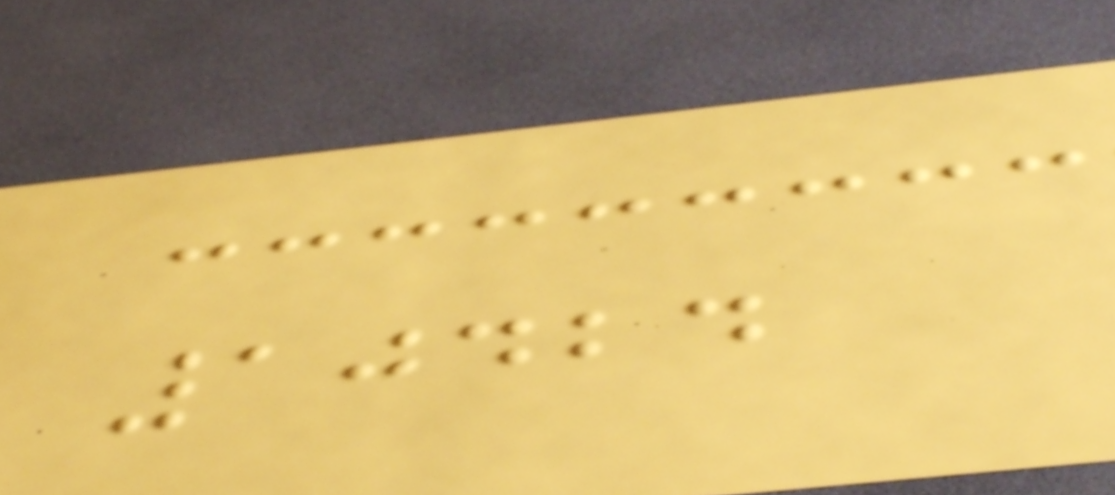10424
